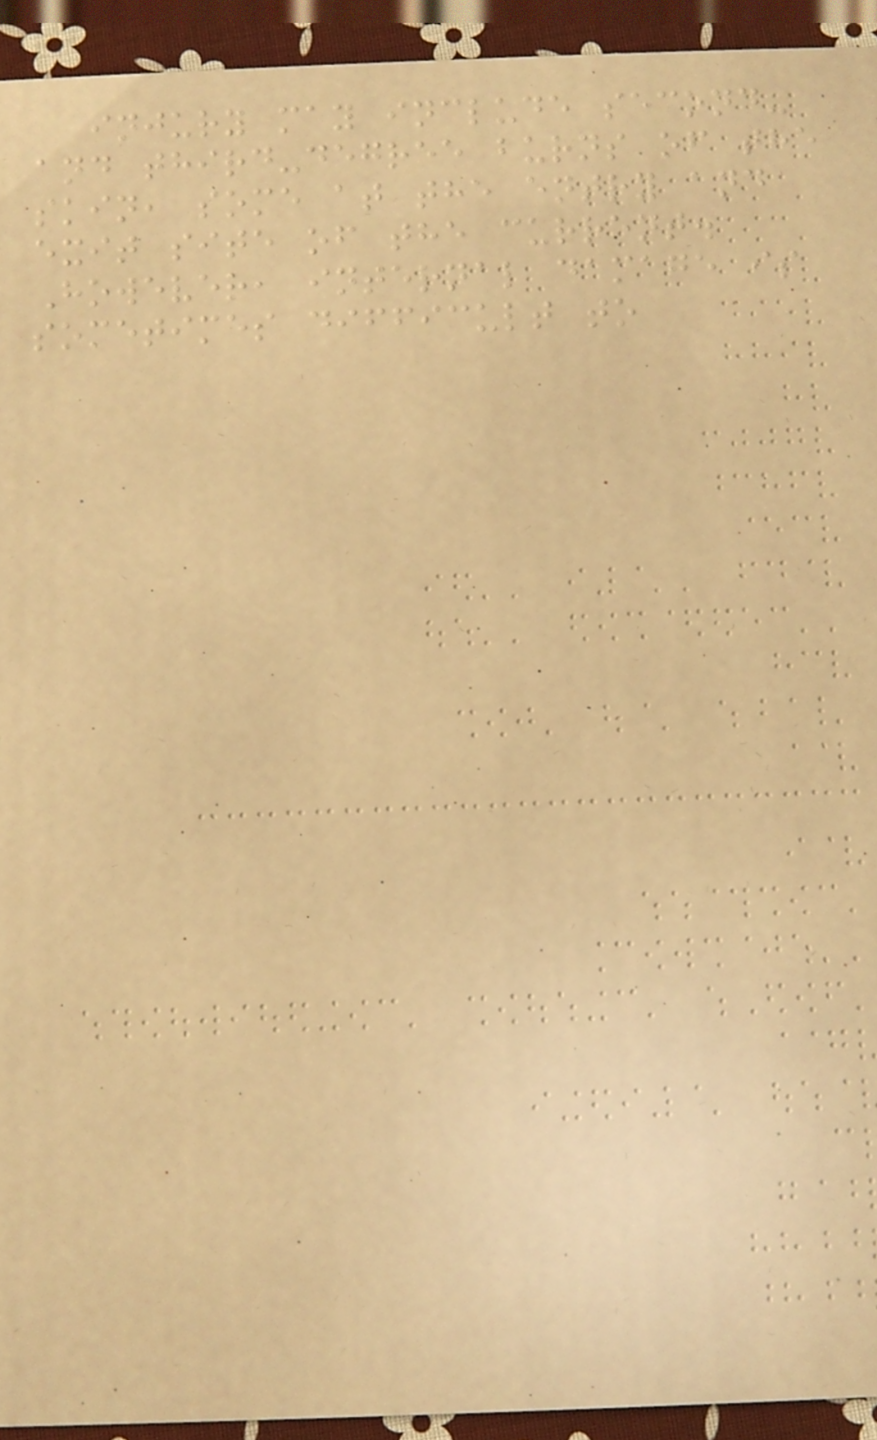injury may include second-
and third-degree burns of the
skin, some at the entry and
exit site of the current.
However, internal damage is
sometimes difficult to
